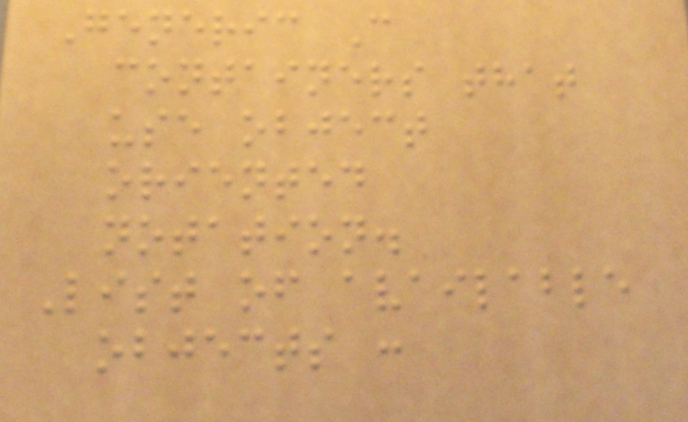Generic C
containers that
use object
oriented
notation.
List of available
objects :
